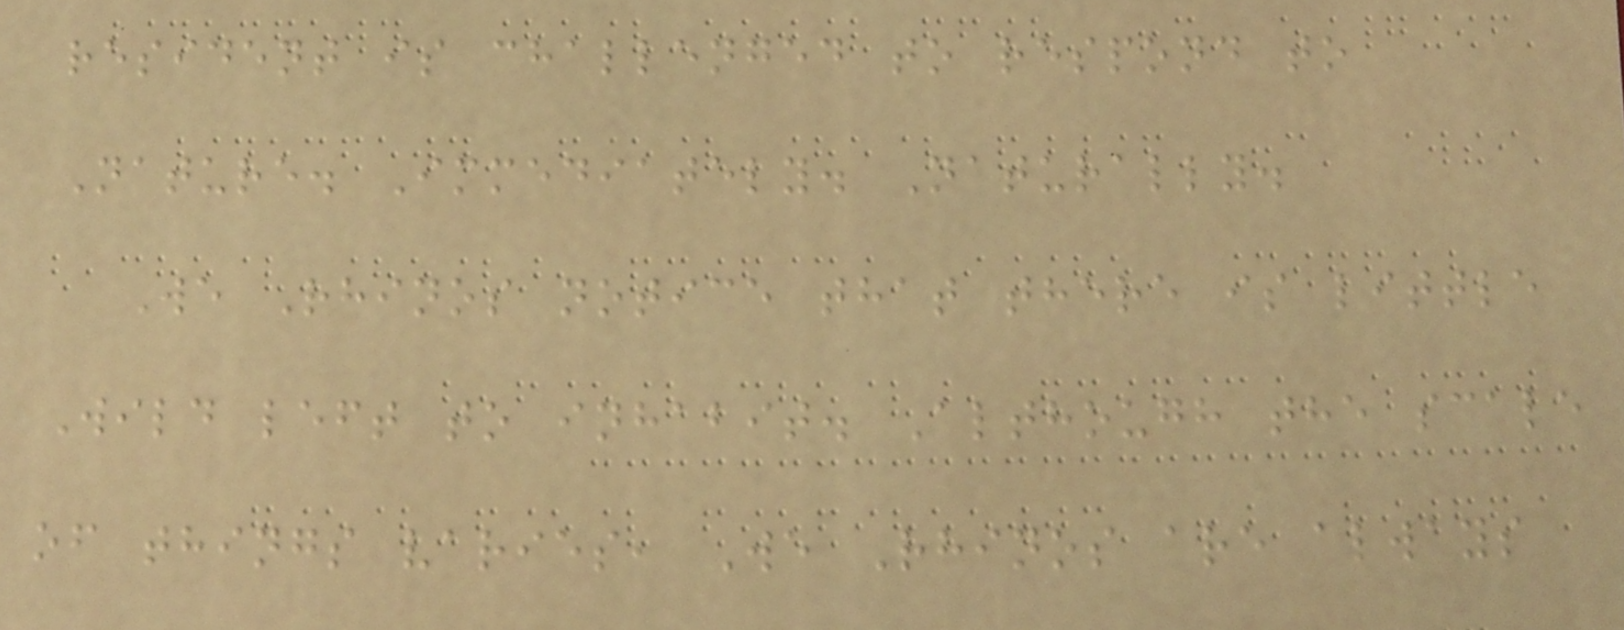resident is challenged to respond to
Nature. Immediately. Naturally.
We Rhinos notice that there is little
Wild left to inhabit. Although the scale
of things varies, We Rhinos are always
